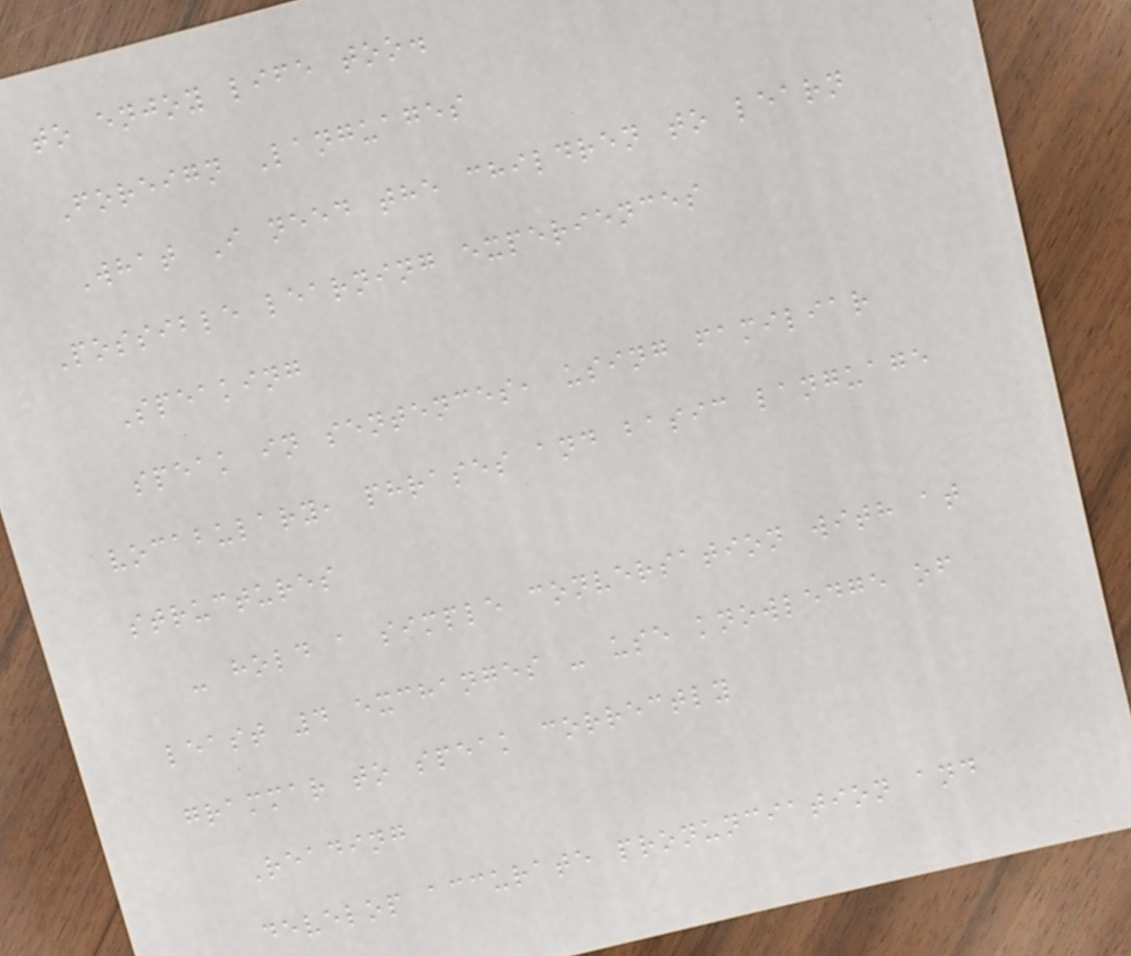to enjoy life too.
Foreign Languages
What I need the children to learn
Possible learning experiences
Speaking
speak in sentences, using familiar
vocabulary, phrases and basic language
structures
- hold a simple conversation with at
least 4 exchanges - use knowledge of
grammar to speak correctly
Reading
develop accurate pronunciation and
